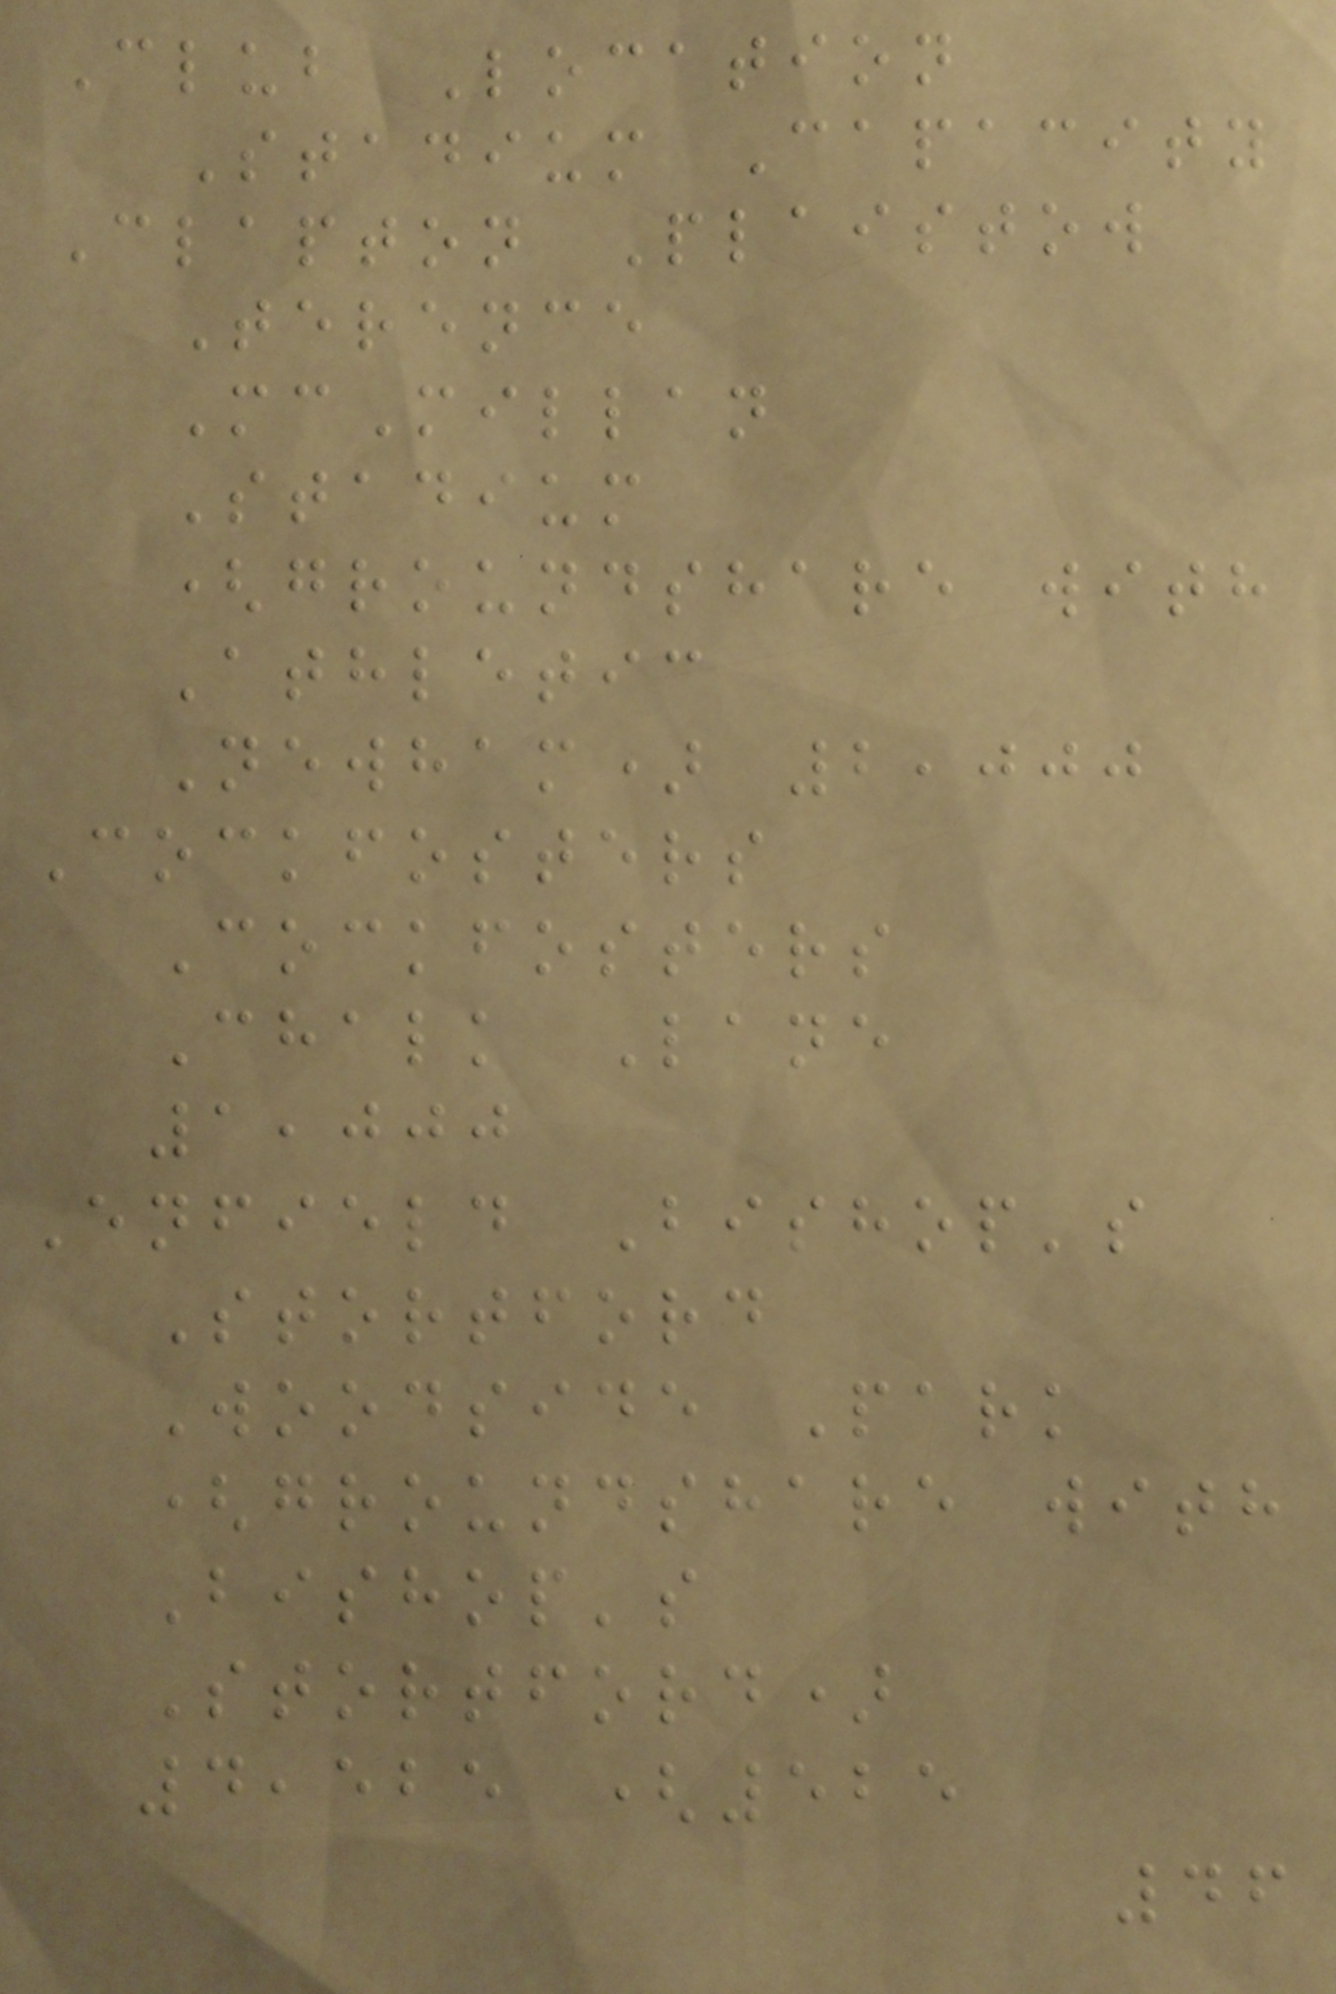Club Location
Stadium Capacity
Clapton Plaistow
Terence
McMillan
Stadium
(groundshare with
Athletic
Newham) 2,000
Cockfosters
Cockfosters
Chalk Lane
1,000
Enfield Bishop's
Stortford
Woodside Park
(groundshare with
Bishop's
Stortford)
4,525 (525
46
